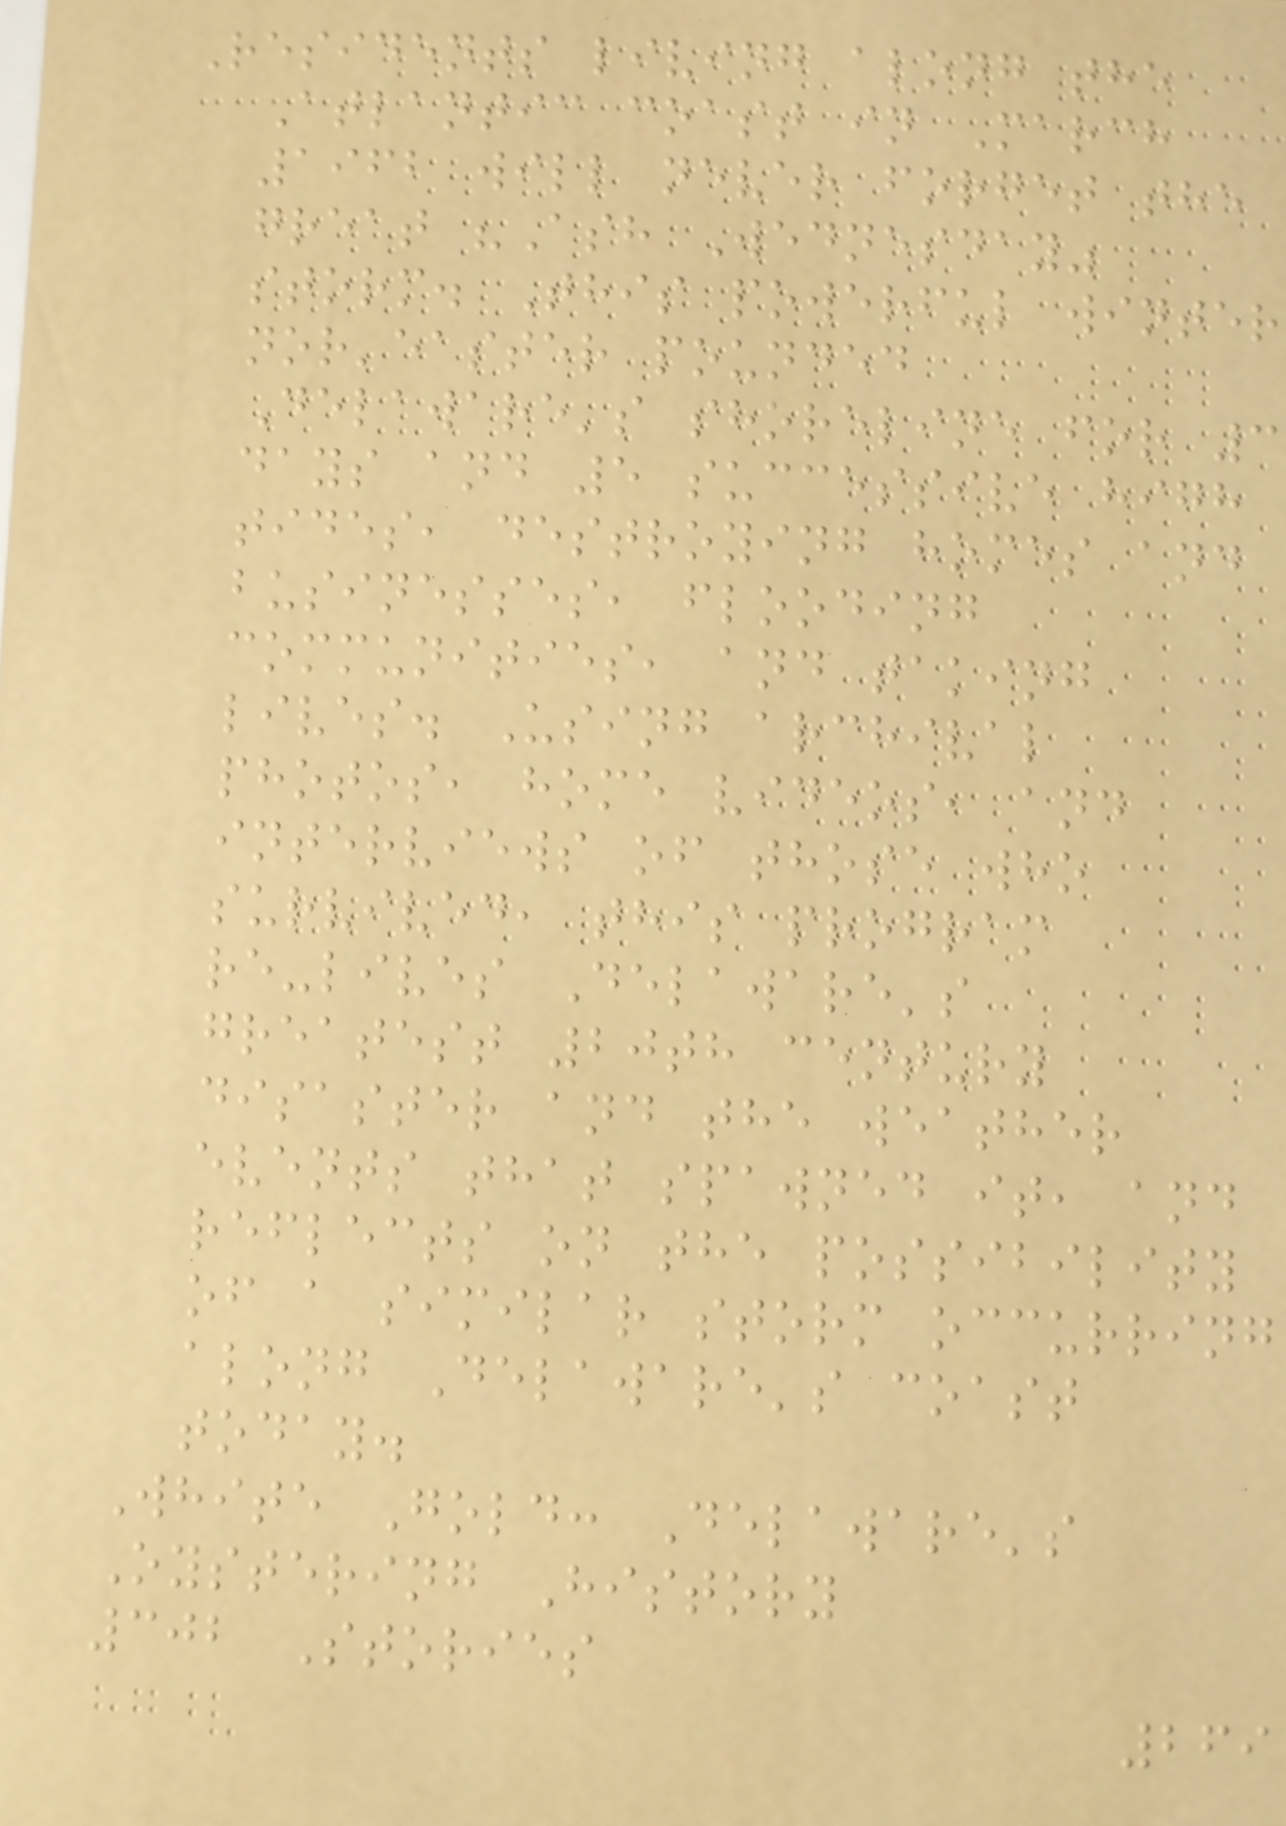Residents living along the
Atlantic coast in March
1962 will never forget the
great "Ash Wednesday"
storm. This powerful winter
nor'easter pounded
Delaware's shoreline for 3
days and 5 successive high
tides, destroying homes and
businesses, flooding
communities, and taking
lives. Using archival
photos, home videos, and
interviews of those who
survived, this program
re-lives Delaware's
greatest 20th century
disaster and the weather
events that spawned it, and
reflects on the possibility
of a similar storm occurring
along Delaware's coast
today.
White Gold: Delaware's
Oystering History
302 Stories
269
